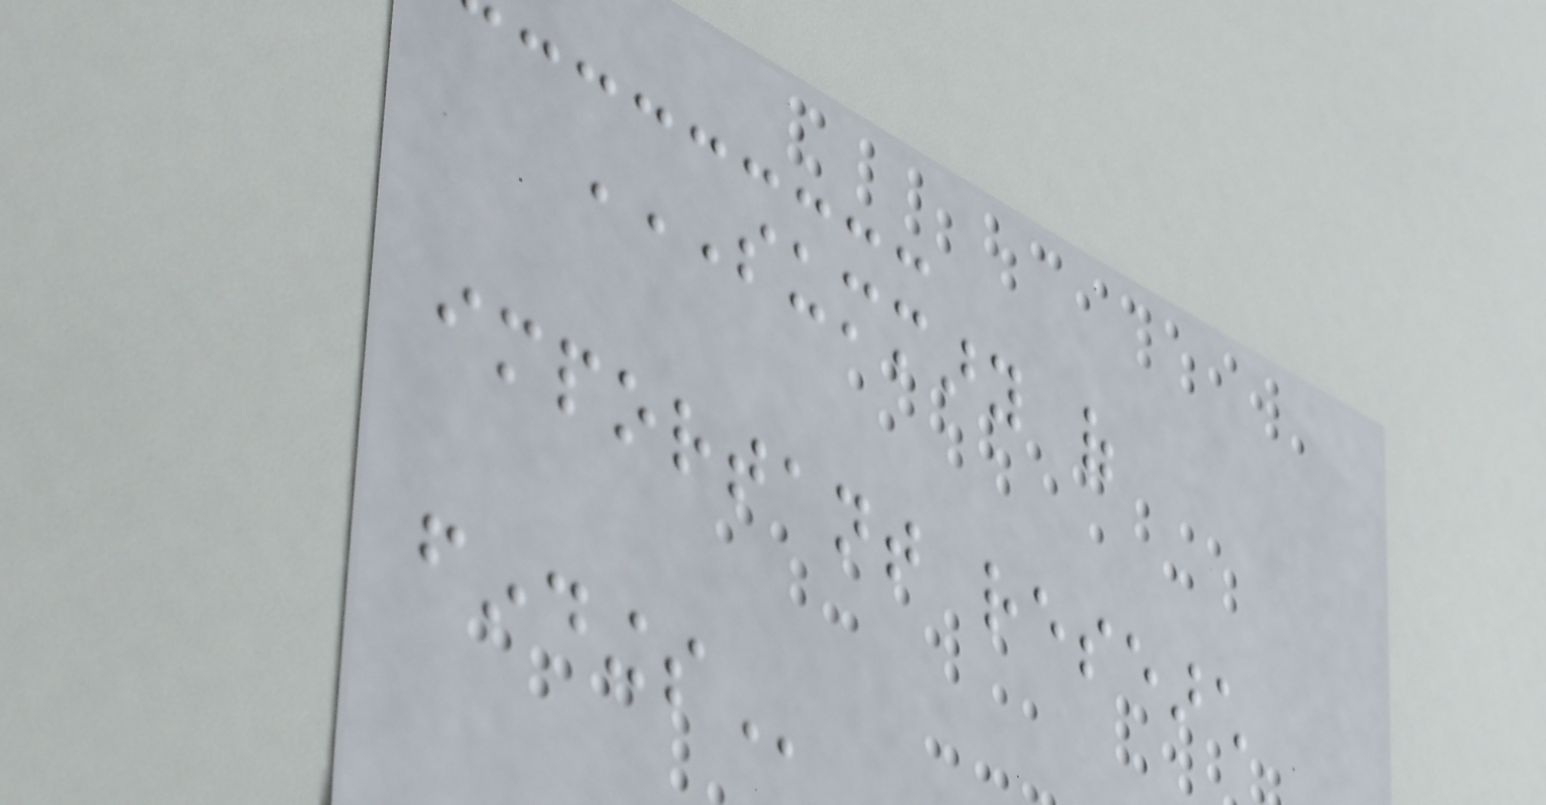SUMMARY OF
IMPORTANT RESEARCH
FINDINGS
